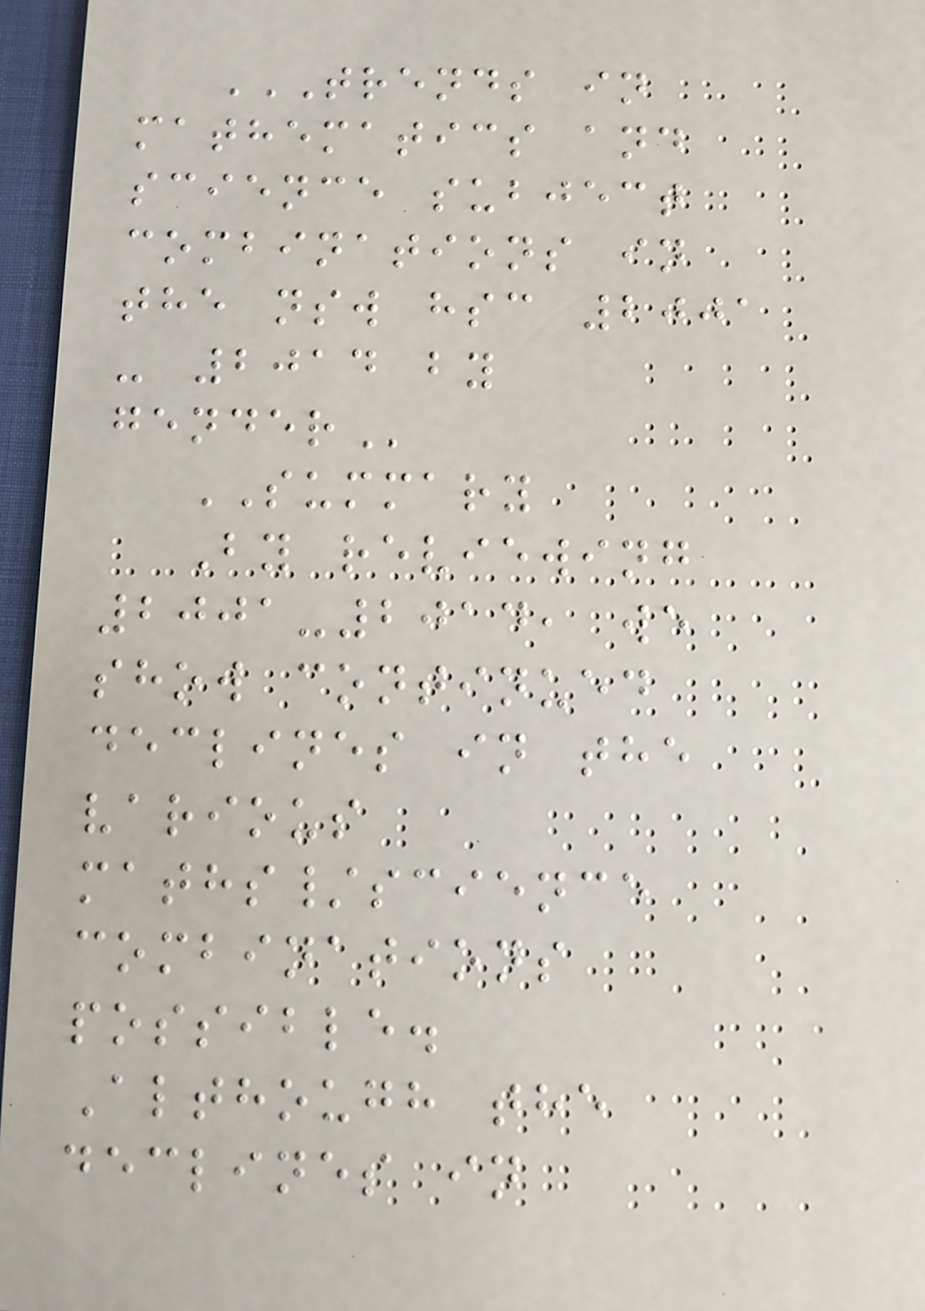TRENDS IN
MATHEMATICS AND
SCIENCE SUBJECT
COMBINATIONS IN
THE NSW HSC 2001
- 2014 BY
GENDER
SUMMARY
By reviewing
2001-2014, we
show continued
declines in the
various
maths/science
combinations
possible.
Although the
declines in
